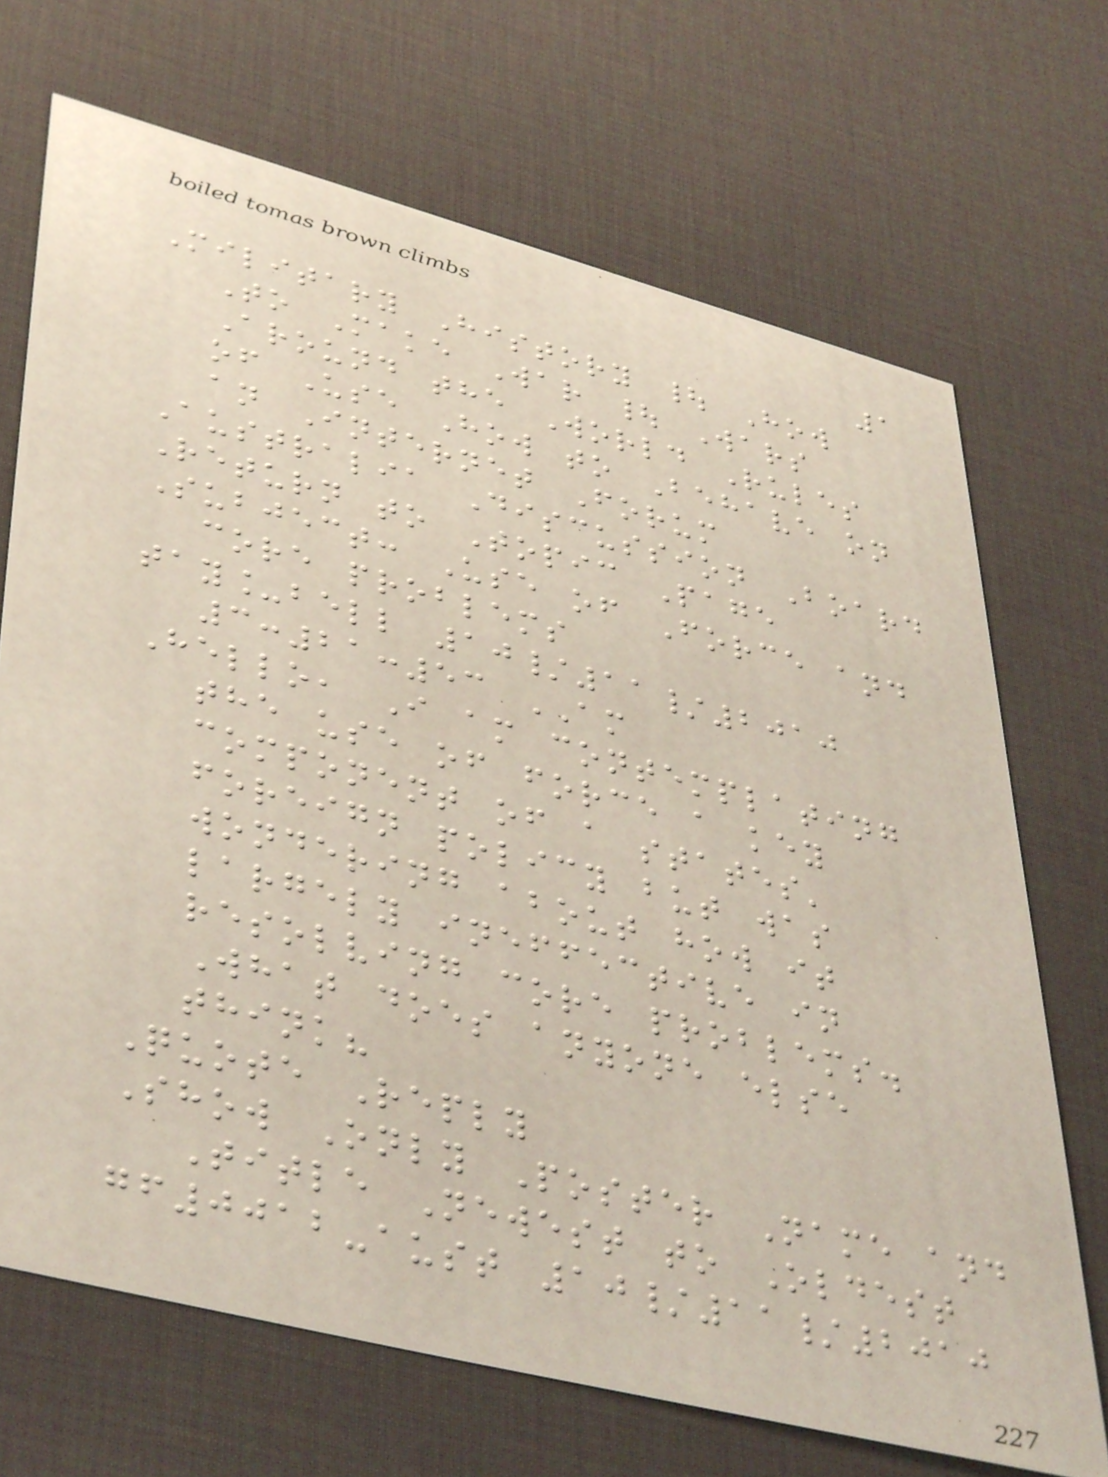1
Military History | How
To Make War | Wars
Around the World Rules
of Use How to Behave on
an Internet Forum
Australia Discussion Board
Return to Topic Page
Subject: Use of Force and
core problems
tay_bell 10/11/2010
3:21:53 AM
Hello, I am contemplating
the use of force a key
component of a states'
foreign policy but was
wondering about how it
largely ineffective in
resolving core problems.
What does anyone else
think?
Quote Reply
Show Only Poster Name and
Title Newest to Oldest
gf0012-aust 10/11/2010
